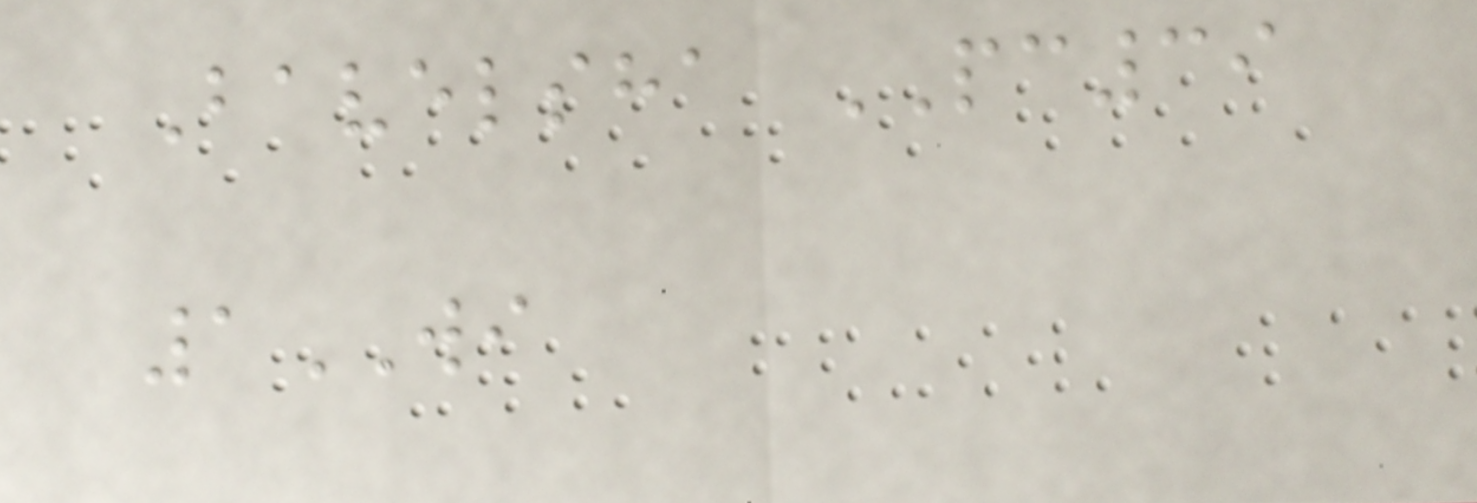Bavelsha PC39
1WI
